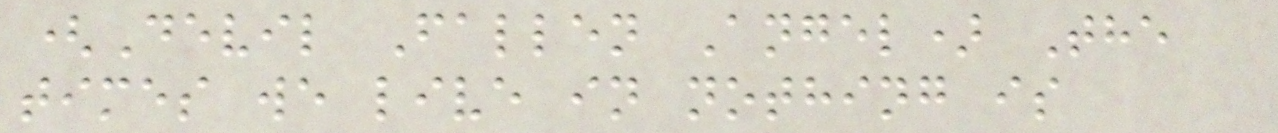(Devil Fallen Angel) The
times we live in nothing is
